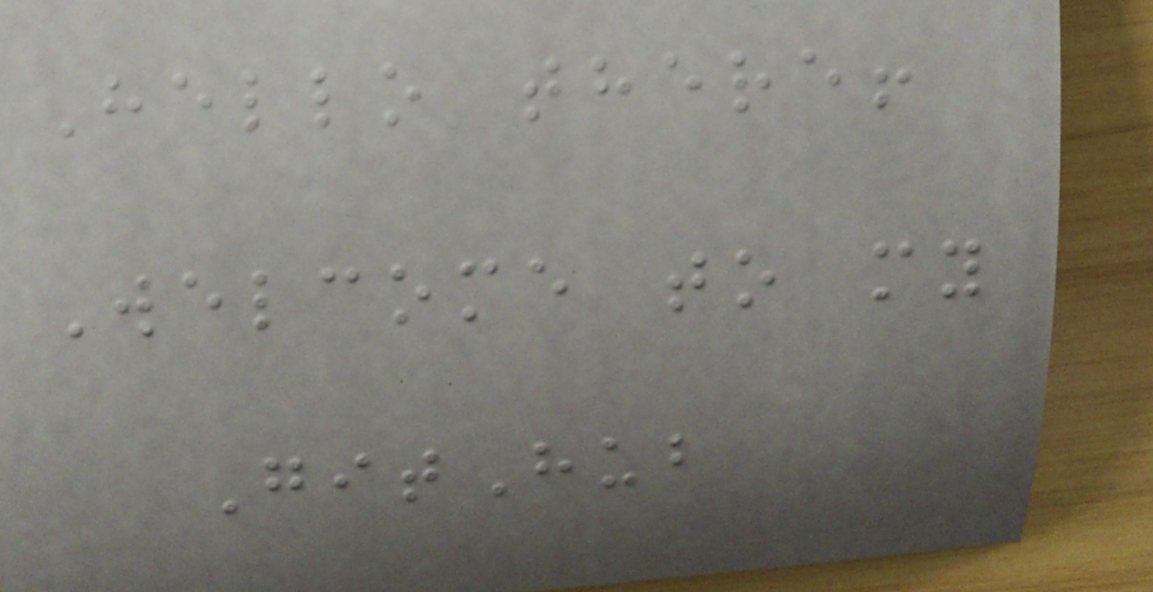Hello there!
Welcome to my
GitHub
